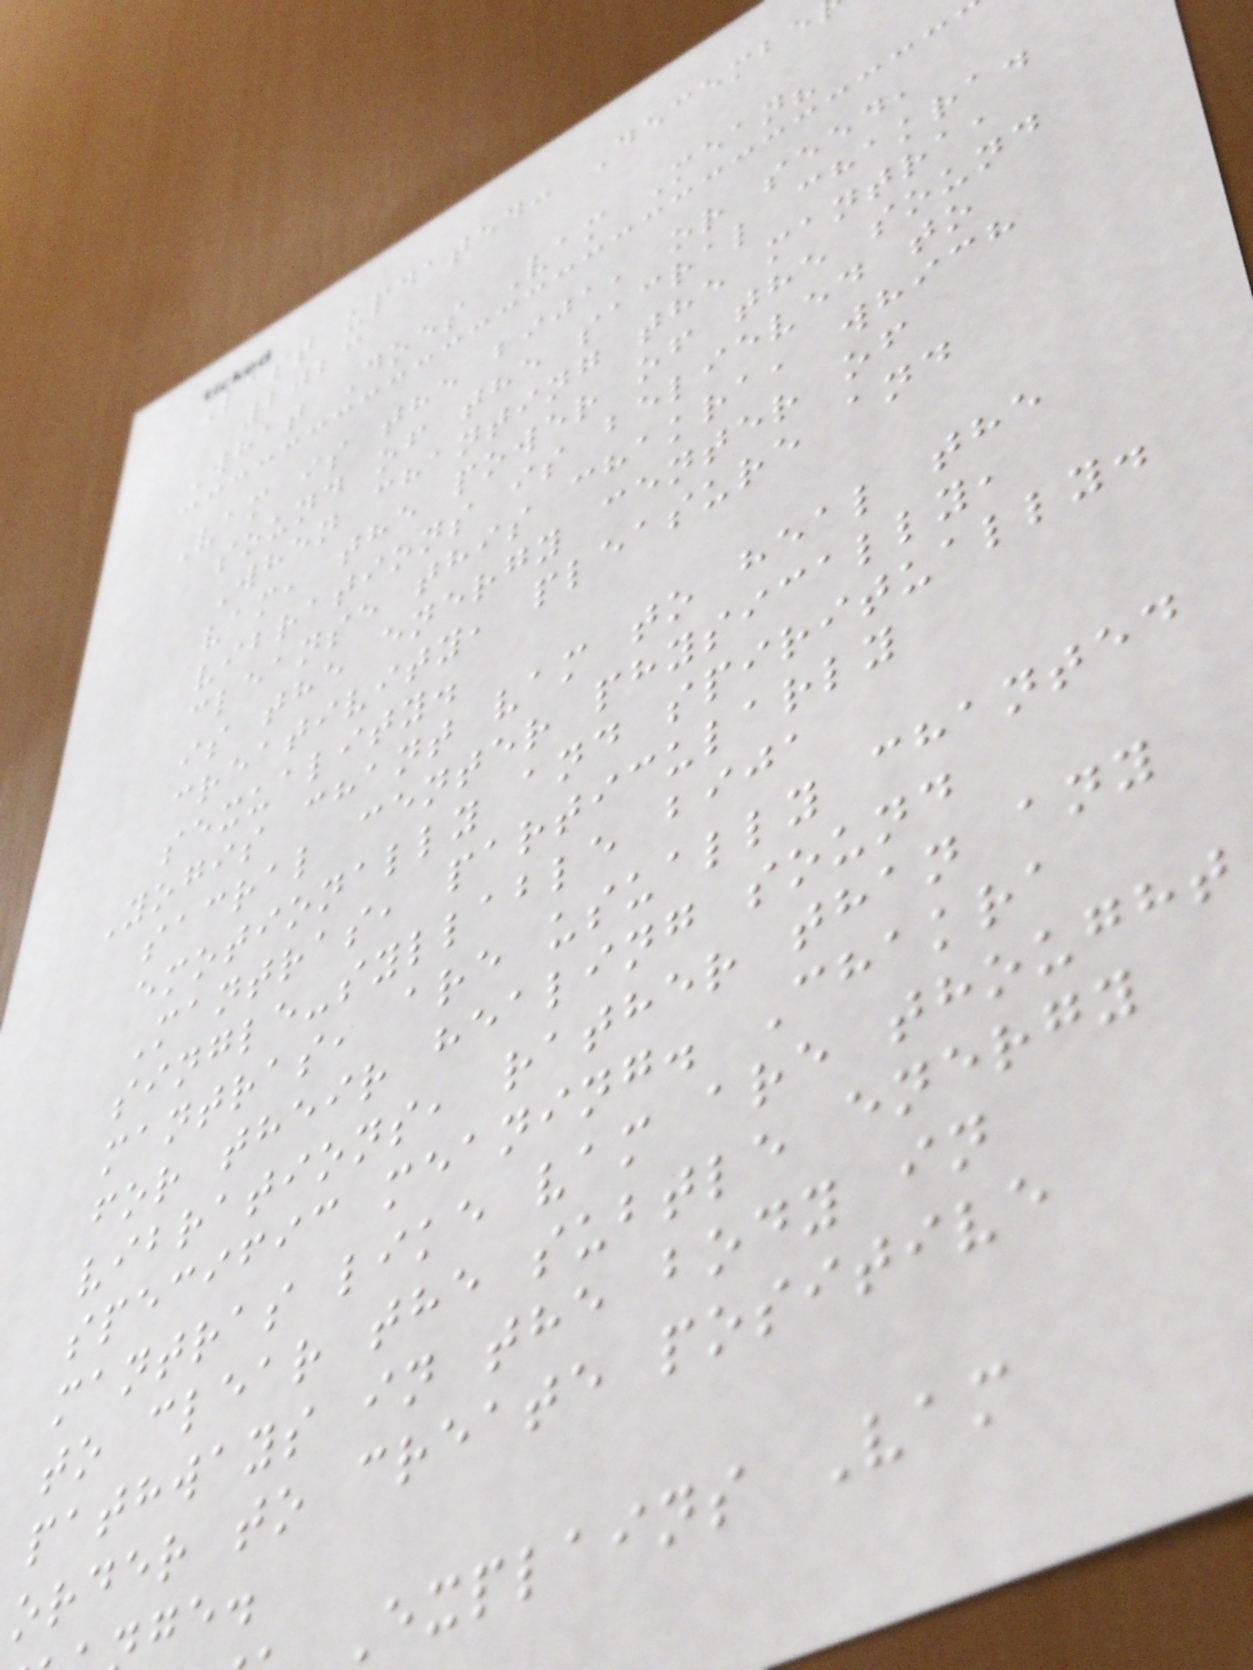Last updated: Decembe
2023
What Does Vam Mean?
Vam is the bija, or seed,
sound of the sacral chakra.
When chanting the mantra,
vam, the power of the sound
vibrations is believed to
cleanse this chakra, which
is the energy center of
creativity, pleasure and
sexuality.
Yogis chant vam to heal the
sacral center physically,
emotionally and spiritually.
Mantras, particularly
single-syllable bija
mantras, are usually chanted
for their healing sound
vibrations, rather than any
specific meaning. Chakra
mantras like vam are thought
to clear the subtle energy
pathways in the body in
order to create positive
Explains Vam
